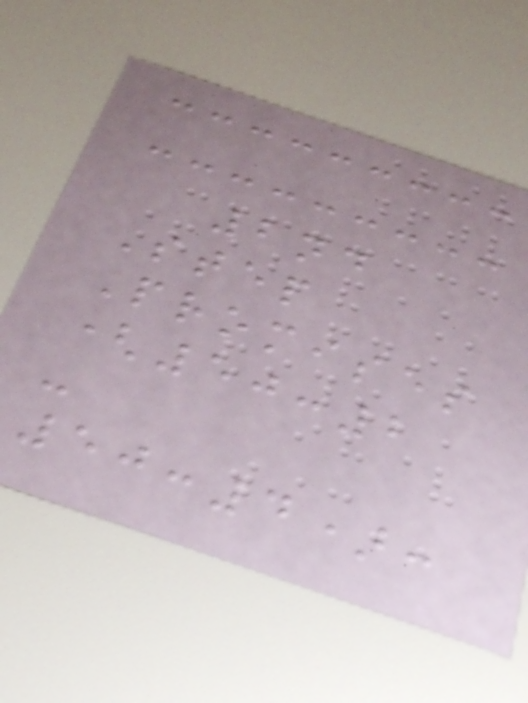2nd
Step
Promises
(50:2
-
50:4):
